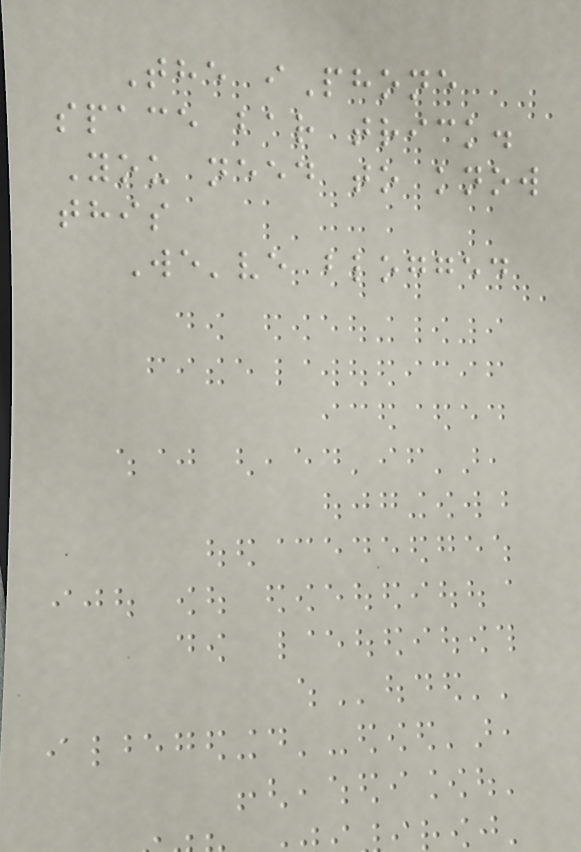The iPhone
space bar trick.
You need to know
this
We've blogged
